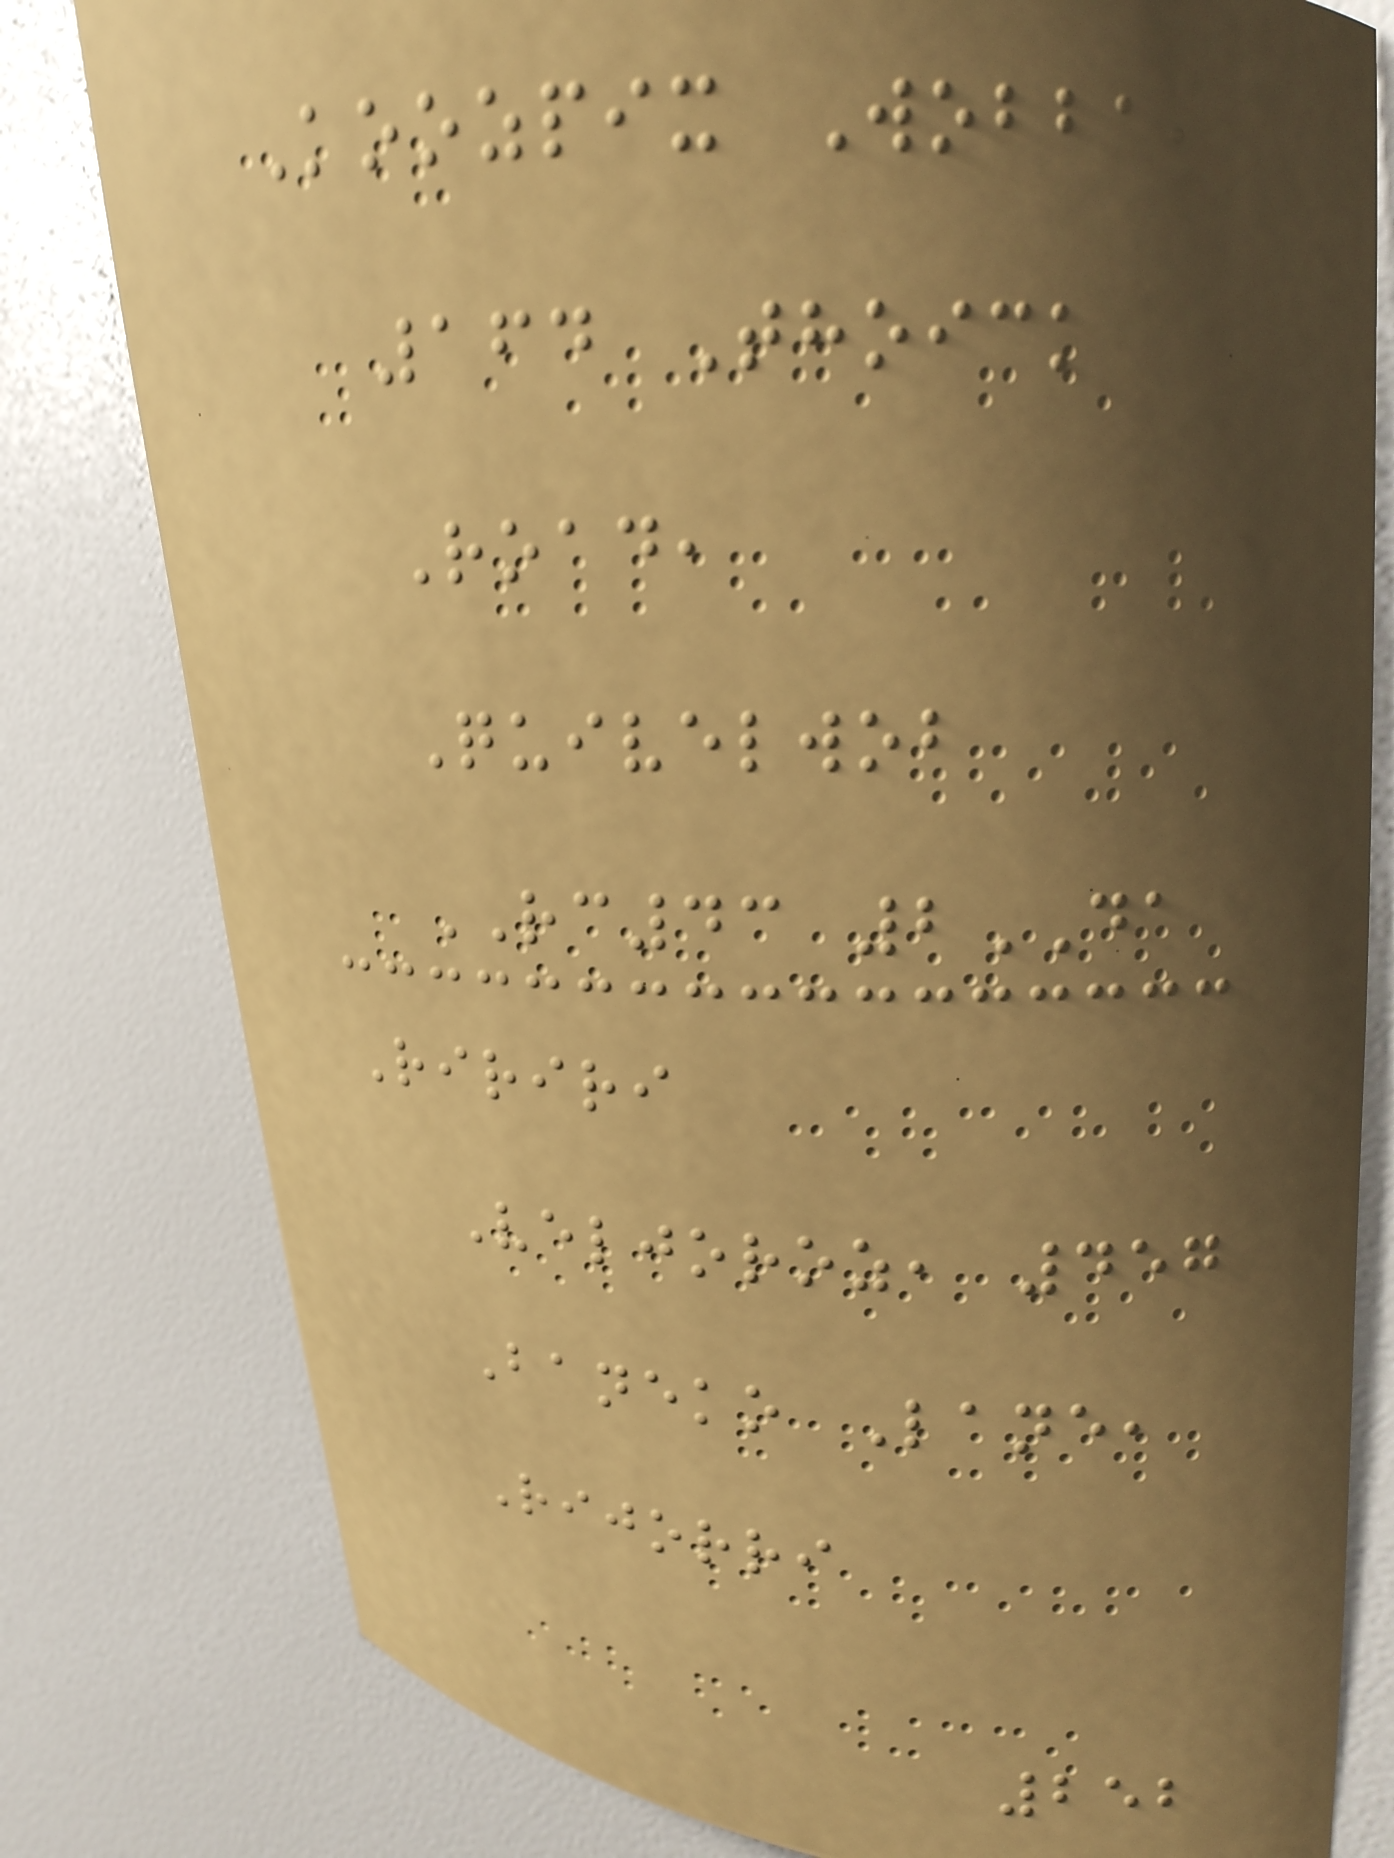Koozpix Wobba,
164 Thoick
Road,
Quivelwob
RC43 2DA
Ririri
Veljoroz, 457
Baneko Lane,
Rijorri
252
